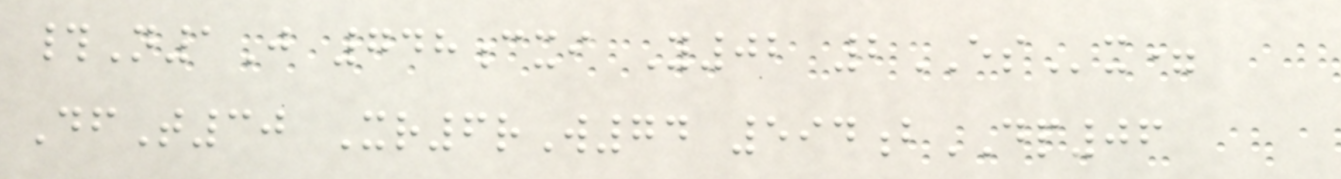#N1J 748cxi Y02 2ESx=
DfT30 Xr6rW74 594bDP06
